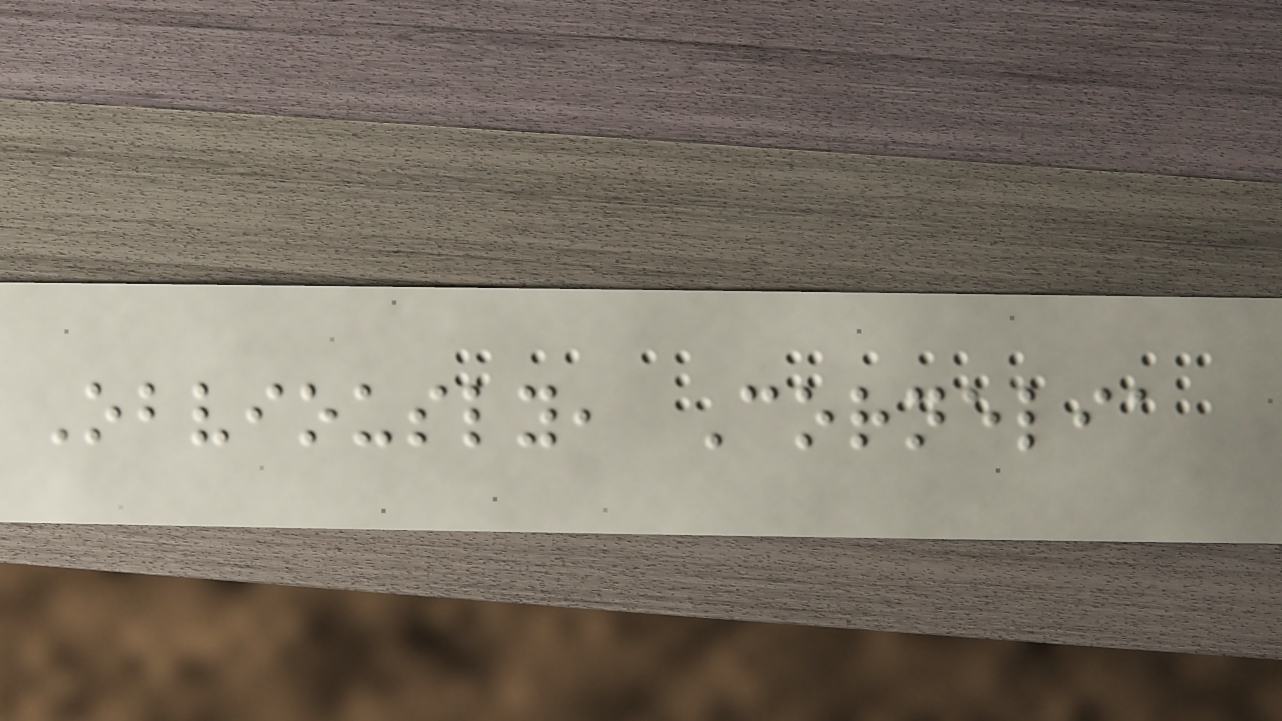Obviously, Cornelia
